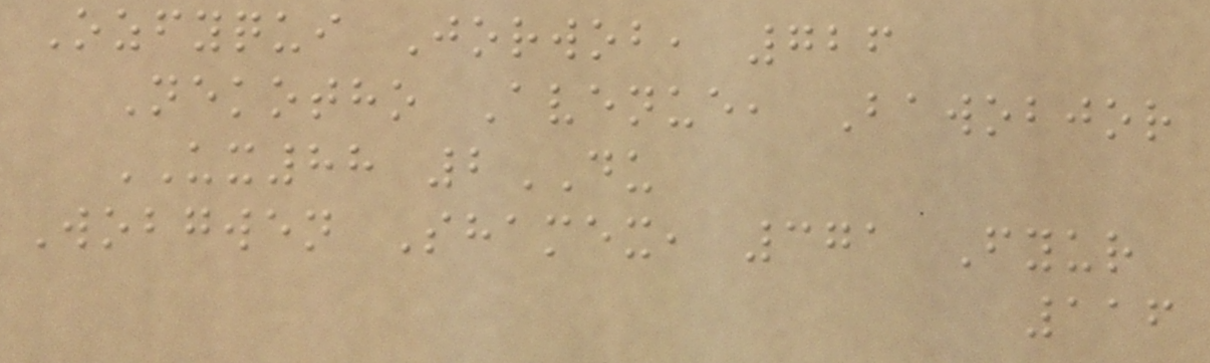Ozfyqui Jorwob, 726
Nekotho Avenue, Bawobjor
UX88 2DU
Wobgwen Shamex, 371 Fyur
116
